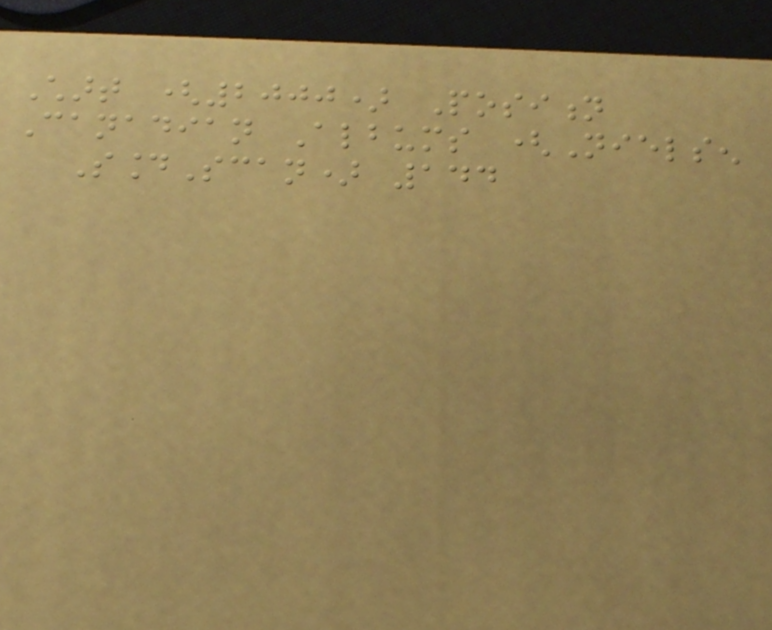Chart (2000) Position
Canadian Albums (Nielsen
SoundScan) 144
